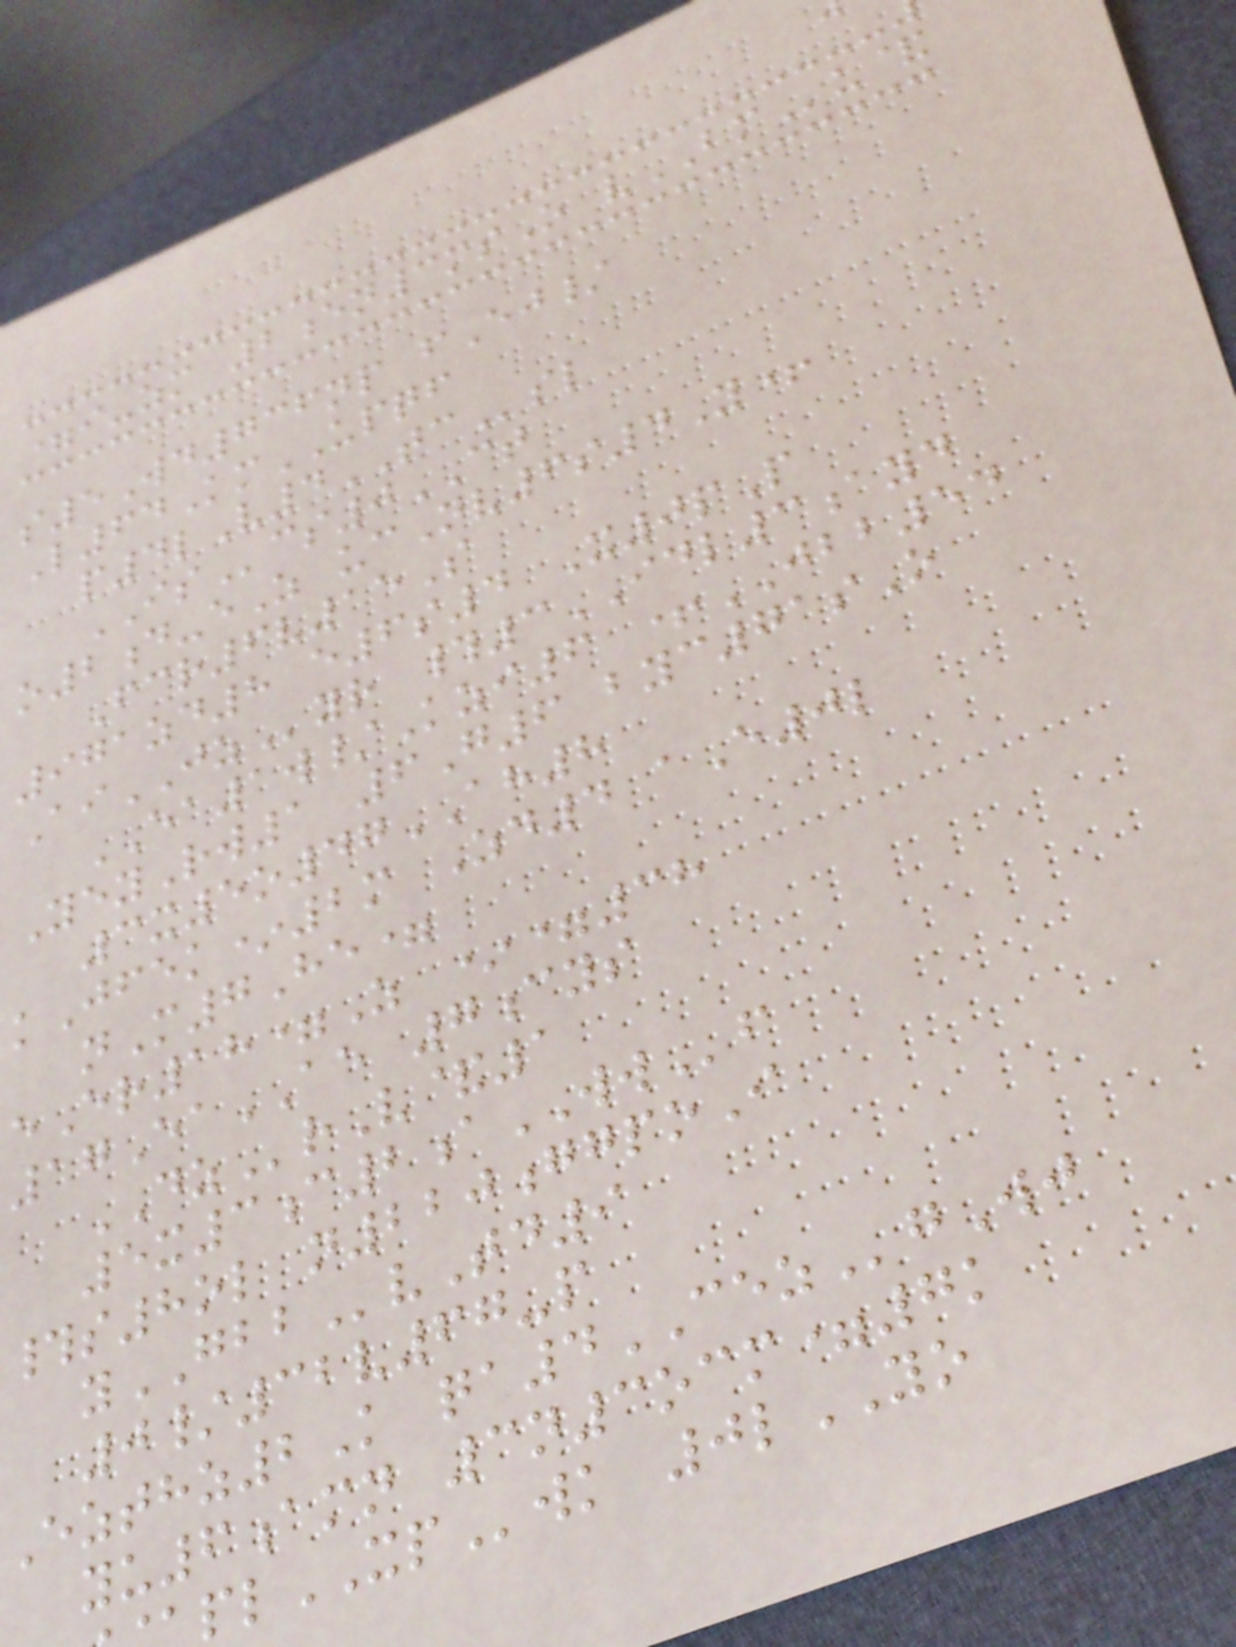=i-zm 2en3msO vBMu&
s5Wd736np fEj/
L64KmUPQF
p4lV4TCsl
IScs0CT
o2d-eZ ucNv6s4Y+
Fcr6v15S
971zd8 e6s4 X0pP
AiJZyr #3IDL3ayd
EA1w/Kzi6 +JBB54
YeyRw1 6G6 byc71sO
3x5o47AH8
kJfek*2m Zd4 aE0l
nM7He=
eEr18=Z *=38
17EaAE 7cys
DZrV&1
5x3c2aWWf
#s8ol n220ggpoI
yGBBvTd9
0/32v67-p
Ezthz2K qa4CEZgWj
yu6amn 3n3ocm=7k
plXPwk 0lYO
